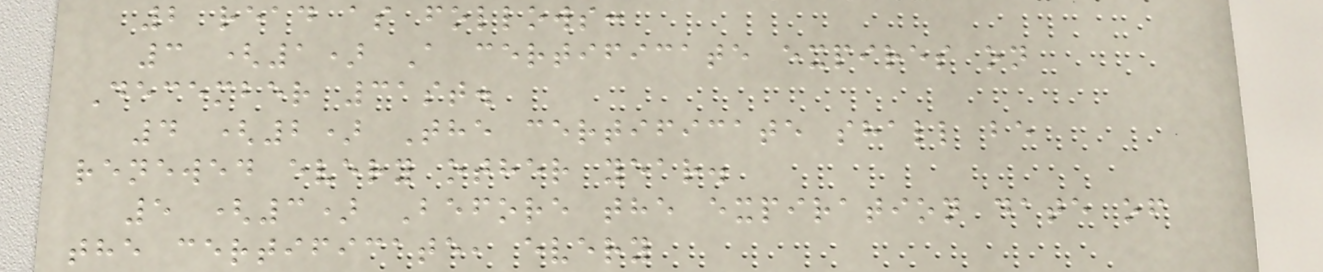2 read as follows:
3 (1) A certificate expires on
December 31st.
4 (2) The certificate shall be
renewed every other year.
5 (3) Before the expiration date of
the certificate, every
